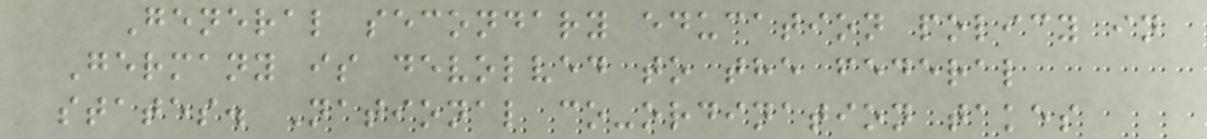General secondary education policy in
Germany is devolved to the federal
states. National co-ordination takes
